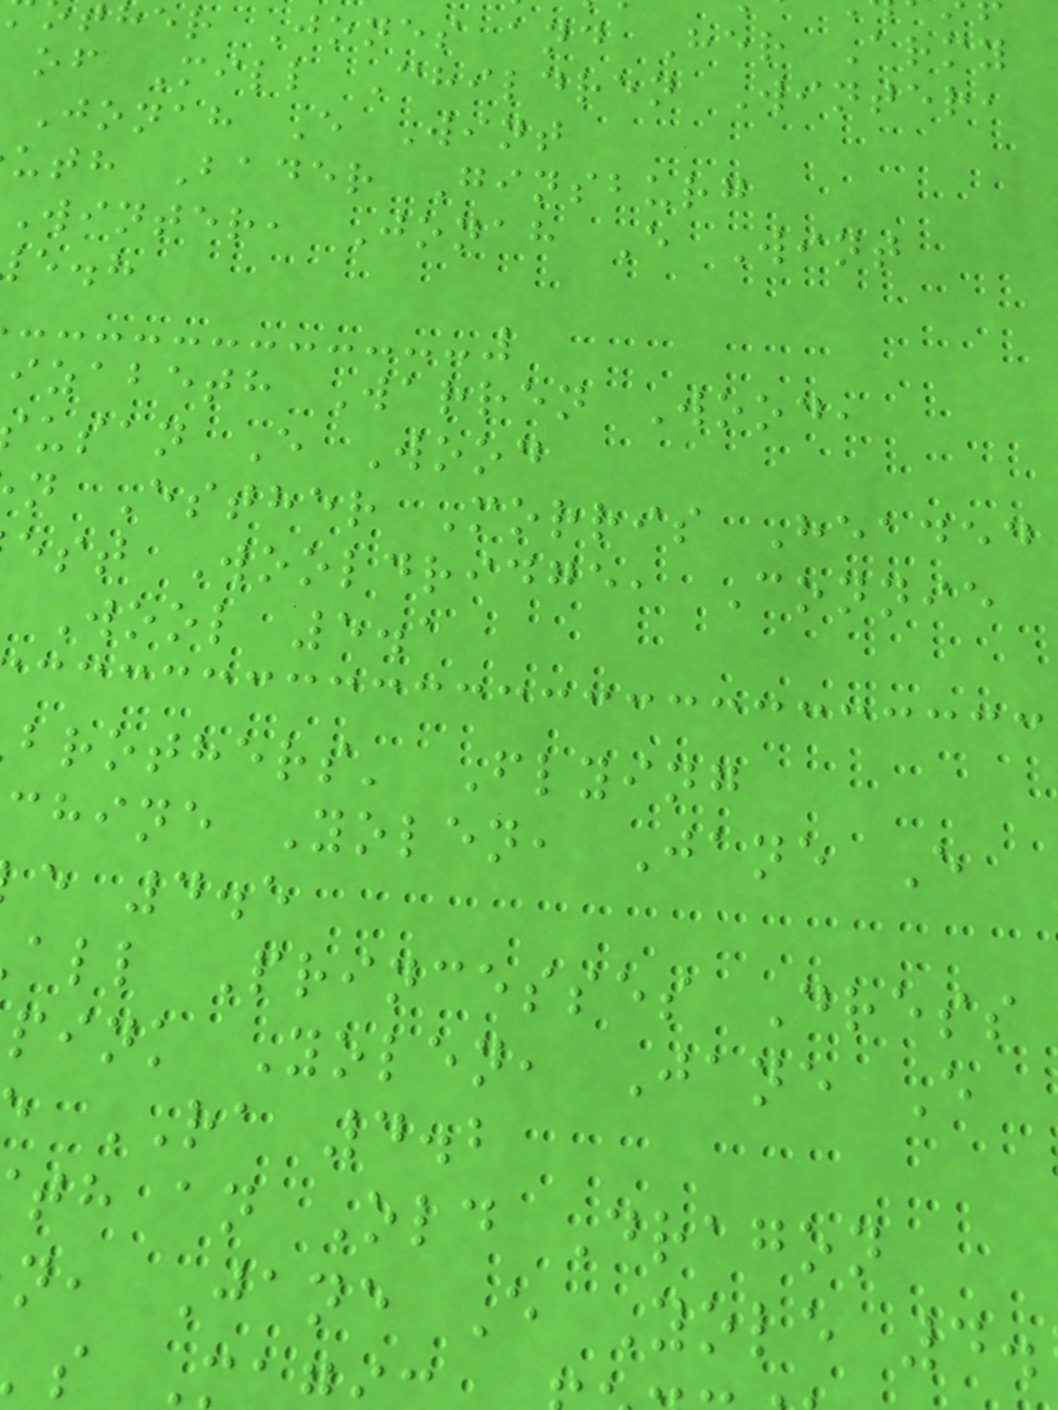her Jones and Her Army
of Mill Children Winter,
Jonah E Wint
uth Bader Ginsburg
Winter, Jonah E Wint
izabeth Warren Wood,
usan E Wood
n Esther Morris Headed
est Wooldridge, Connie
Wool 5.1
brothers' Flying
chine Yolen, Jane E
e 4.5
all Princesses Dress
pink Yolen, Jane E
RA 4.2
th an Old Dragon
n, Jane E Yole 4.
